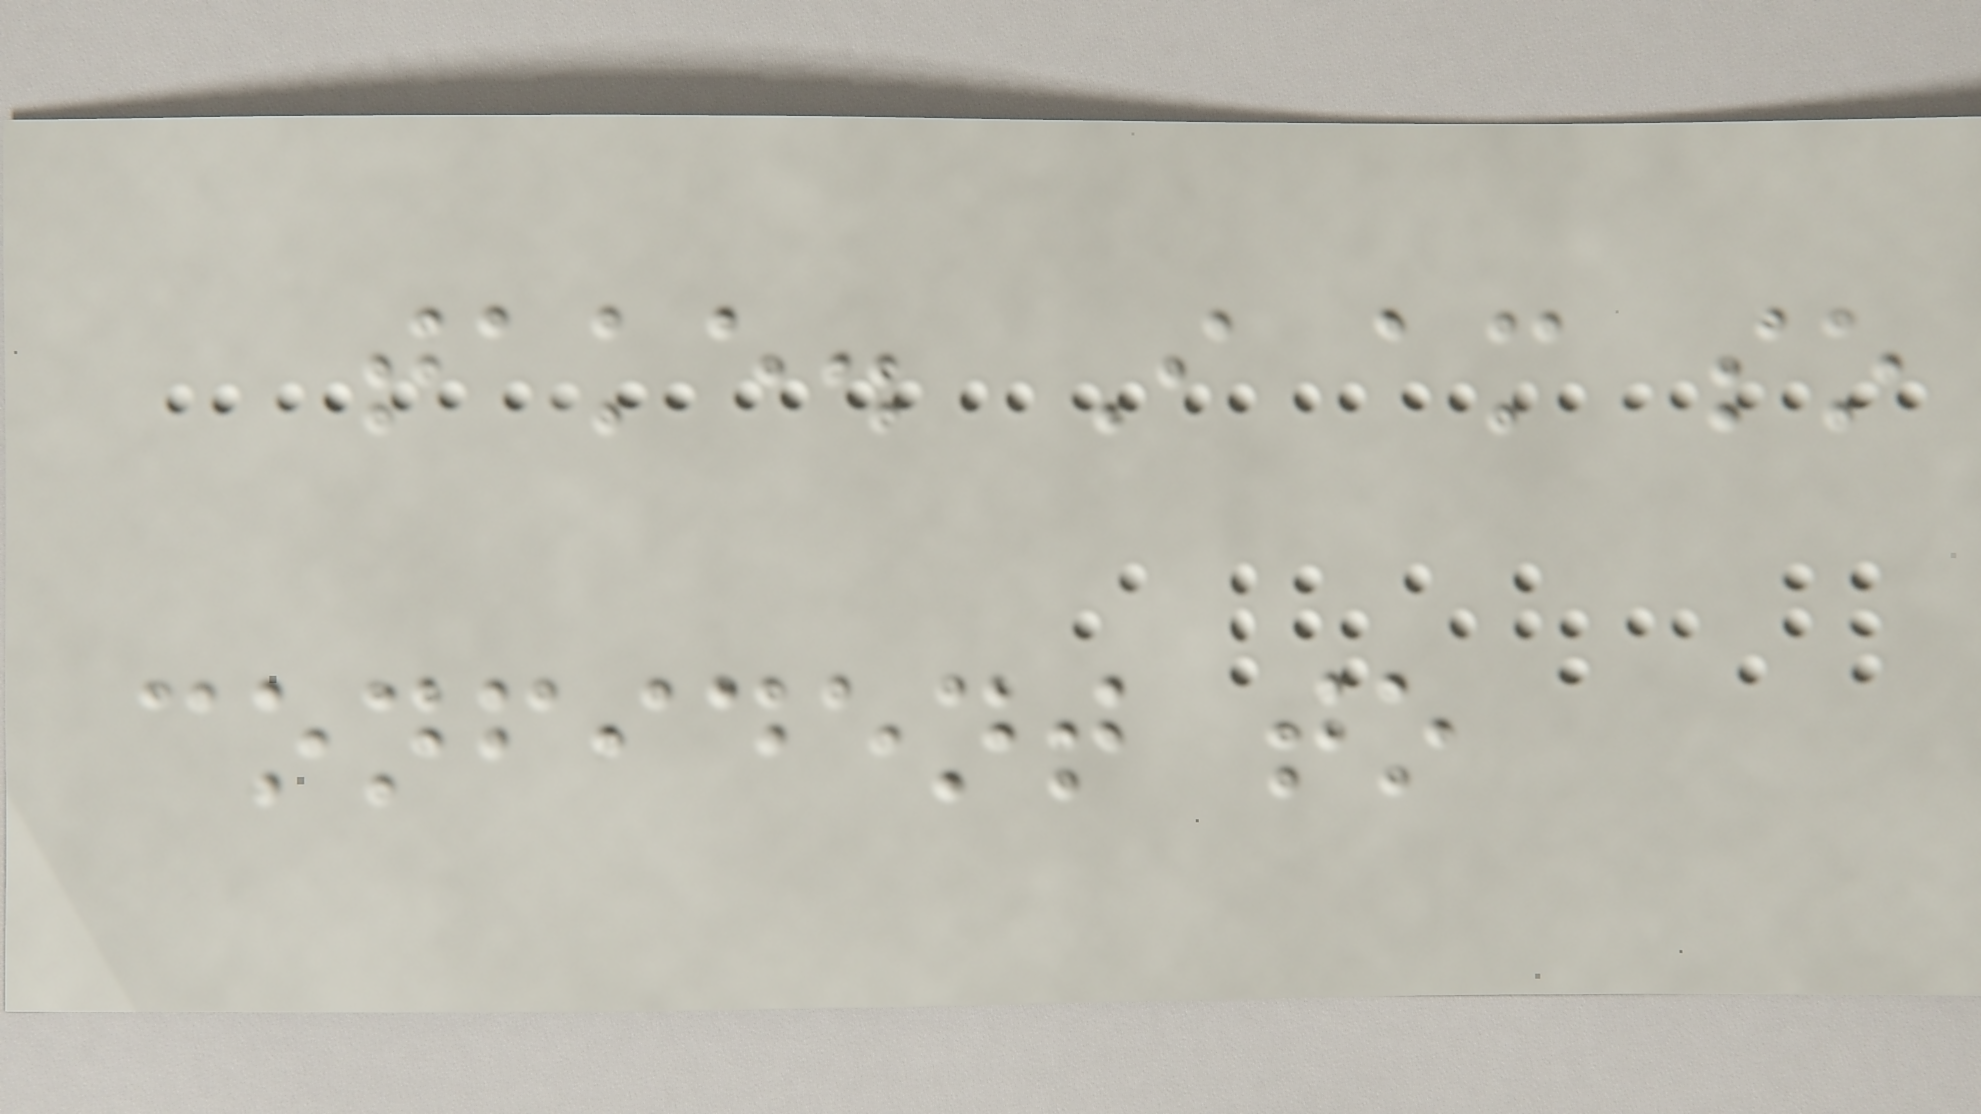take. I am so
confident to
